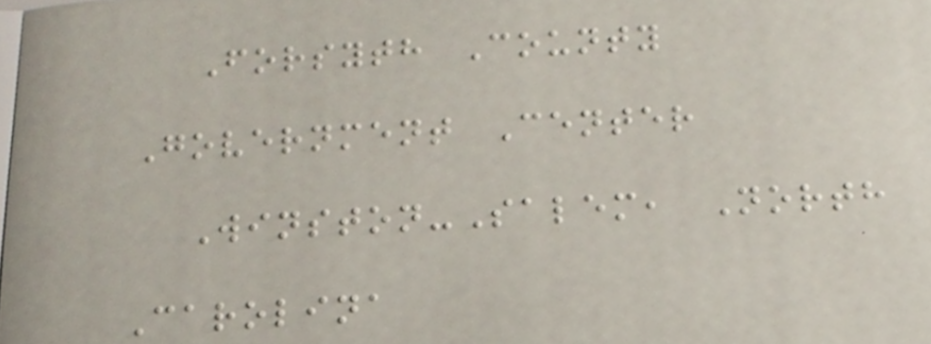Forsyth County
Government Center
Winston-Salem, North
Carolina
